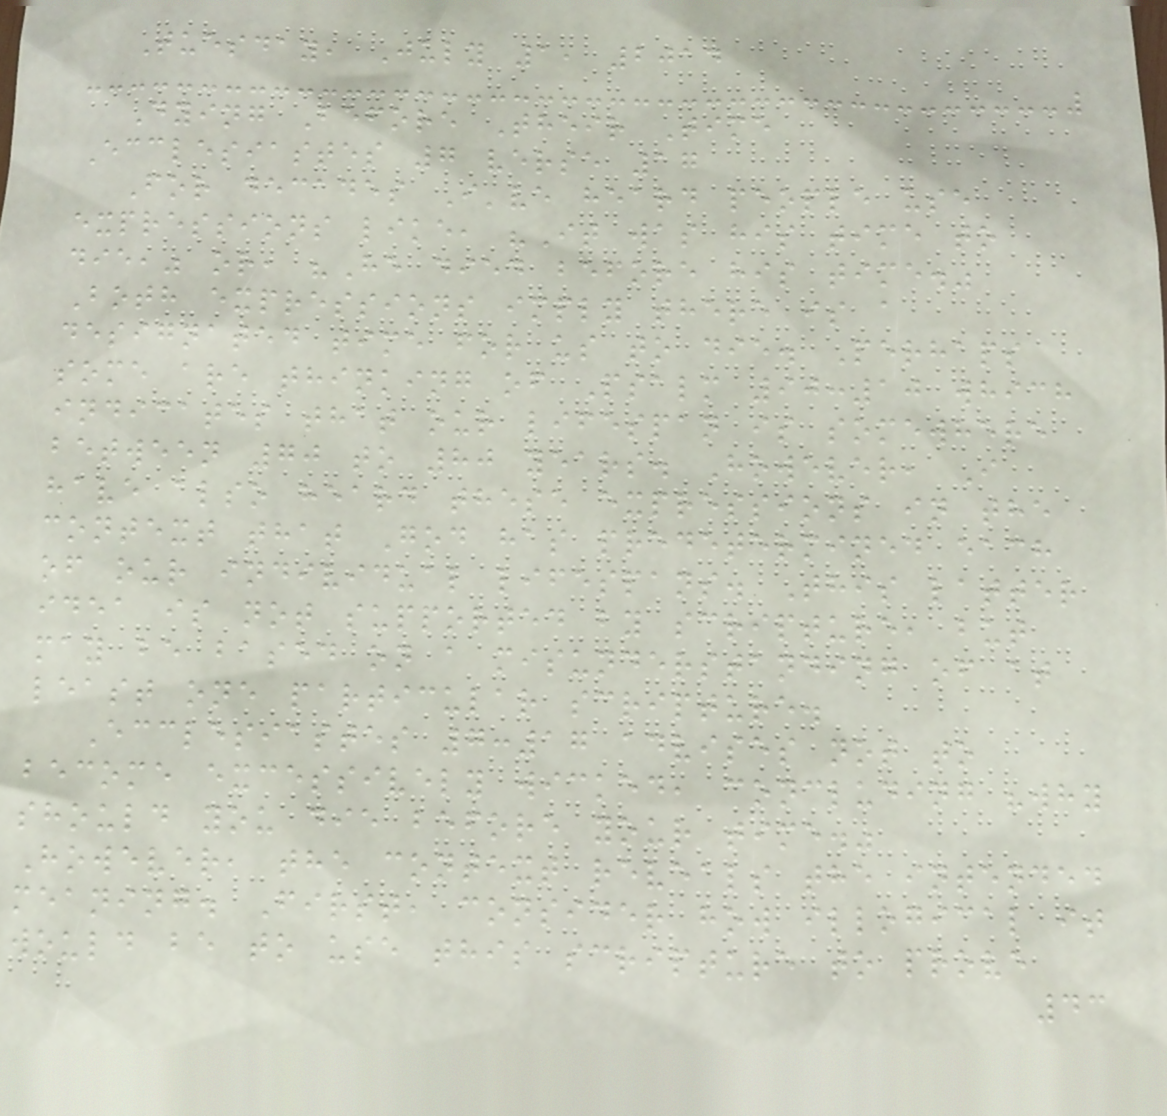Tuesday, July 1, 2014
Dying Before Their Time
Ecclesiastes 7 verse 17
For decades I've heard people use
expressions like, "It was his time to
die," or, "He died before his time."
Both expressions imply there is a
designated time for us to die. Perhaps
some are thinking of Psalm 90:10 which
indicates that our lifespan is somewhere
between 70 to 80 years. However, I
have also heard these expressions in the
context that God has predetermined each
of our individual lifespans. This latter
idea is not supported by scripture, but
may be based on a misunderstanding of at
least one particular scripture.
Ecclesiastes 7:17 advises not to
become excessively wicked, concluding "why
should you die before your time."
However, the context reveals the intended
meaning. First, consider how illogical it
would be to use this scripture to prove
43
